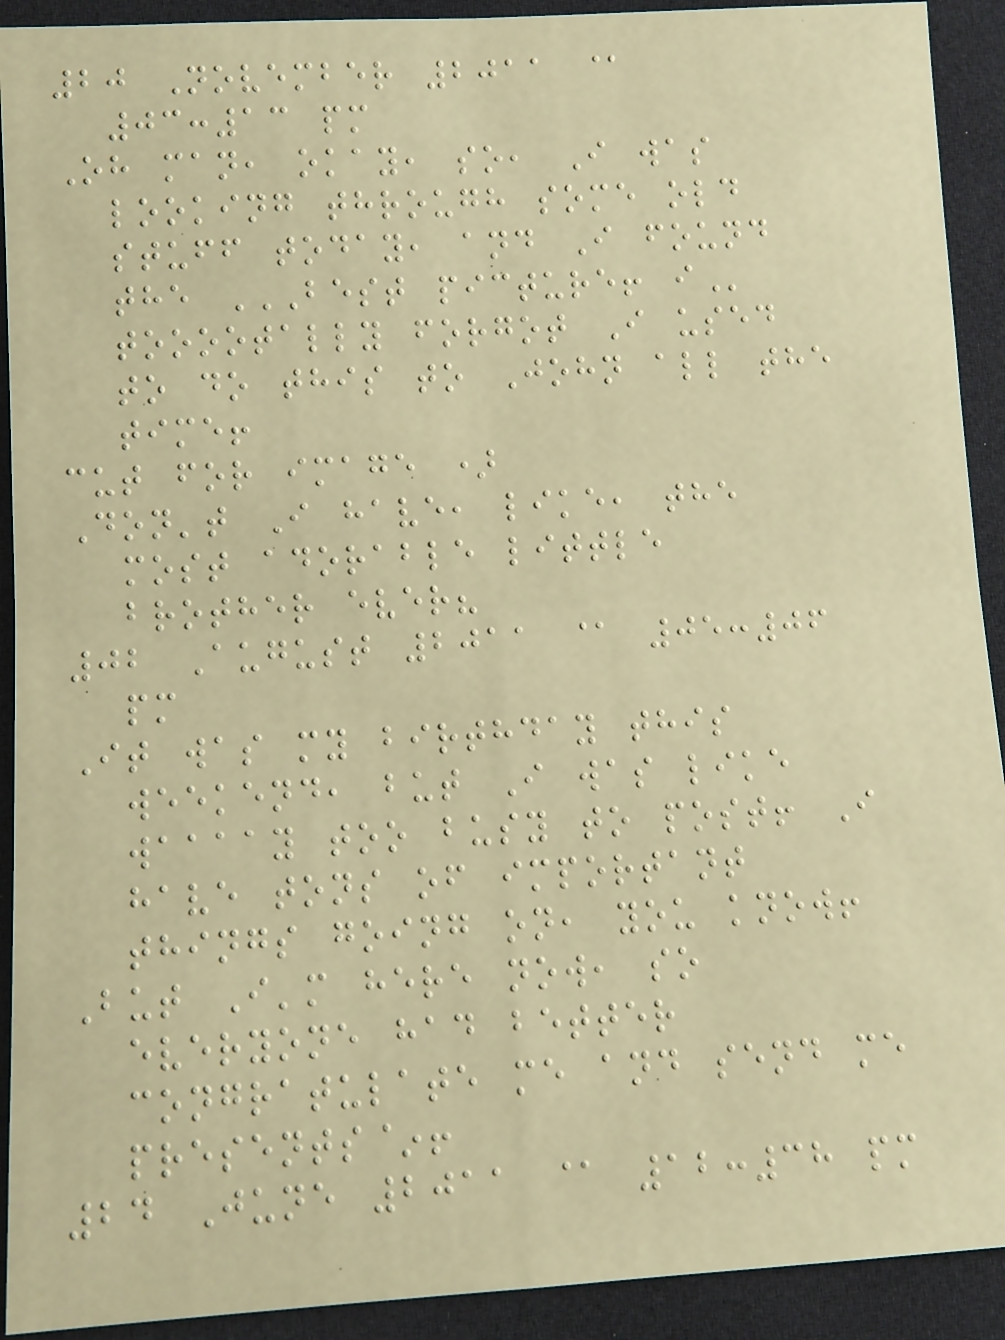20 November 2011 @
03:13 pm
Oh man, okay, so, I was
looking through some old
stuff today, and I found
the BEST PICTURE! I
tooootally forgot I used
to do this to John all the
time!
cut for image )
Don't I have, like, the
most adorable little
brother ever?
02 August 2011 @ 05:06
pm
It was my birthday this
weekend, but I was like
waaaay too busy to post! I
have tons of important
things going on, you know!
But I'm here now, so
everyone had better
congratulate me and send me
presents~!
24 June 2011 @ 12:38 pm
